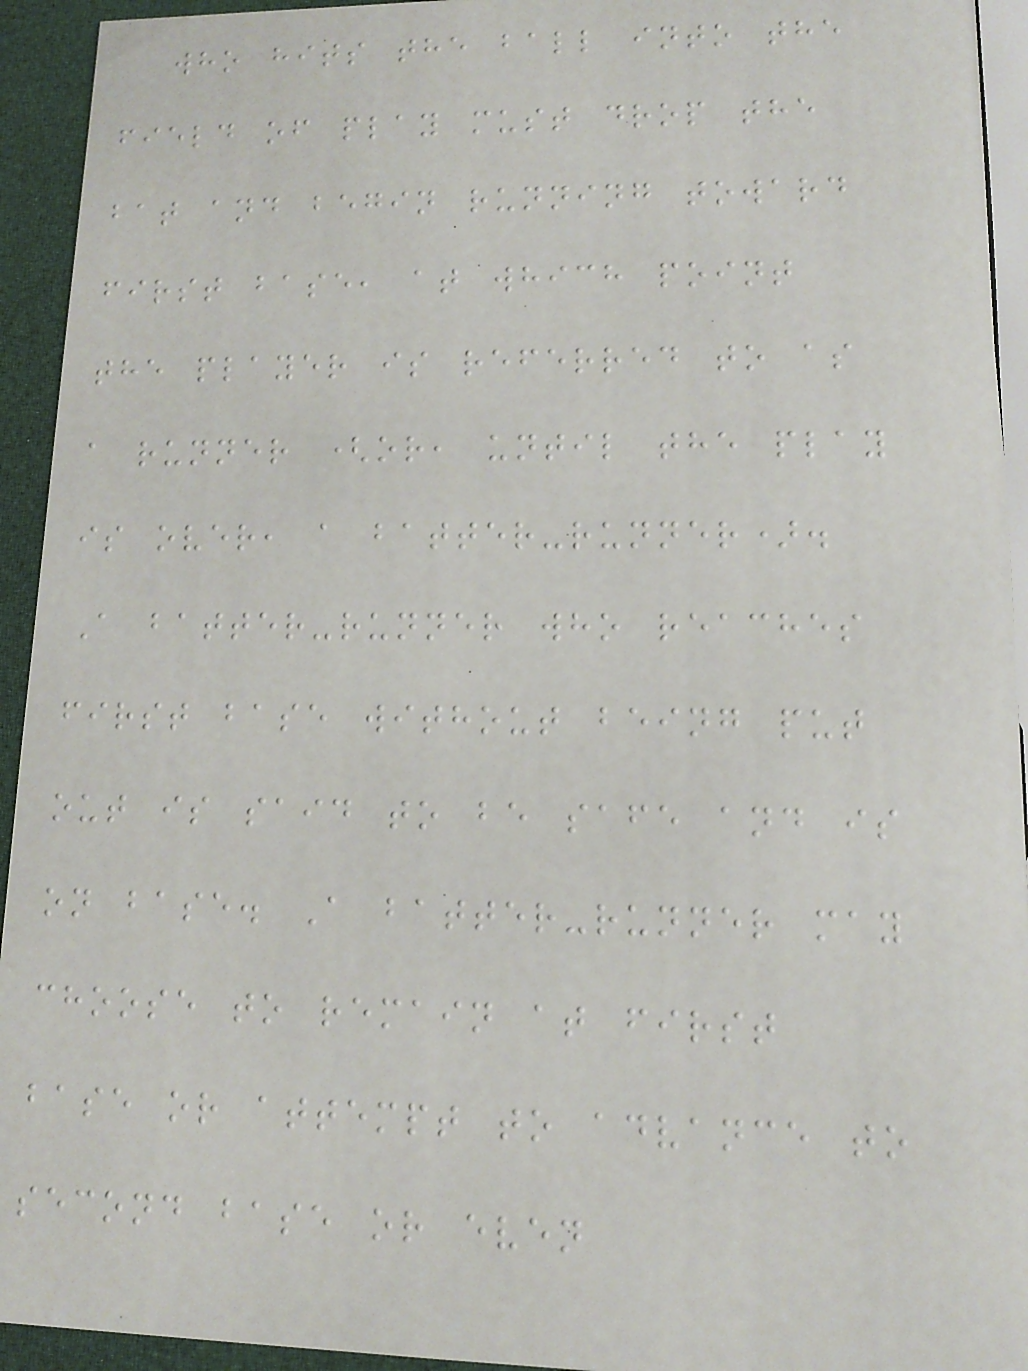who hits the ball into the
field of play must drop the
bat and begin running toward
first base, at which point
the player is referred to as
a runner (or, until the play
is over, a batter-runner).
A batter-runner who reaches
first base without being put
out is said to be safe and is
on base. A batter-runner may
choose to remain at first
base or attempt to advance to
second base or even
